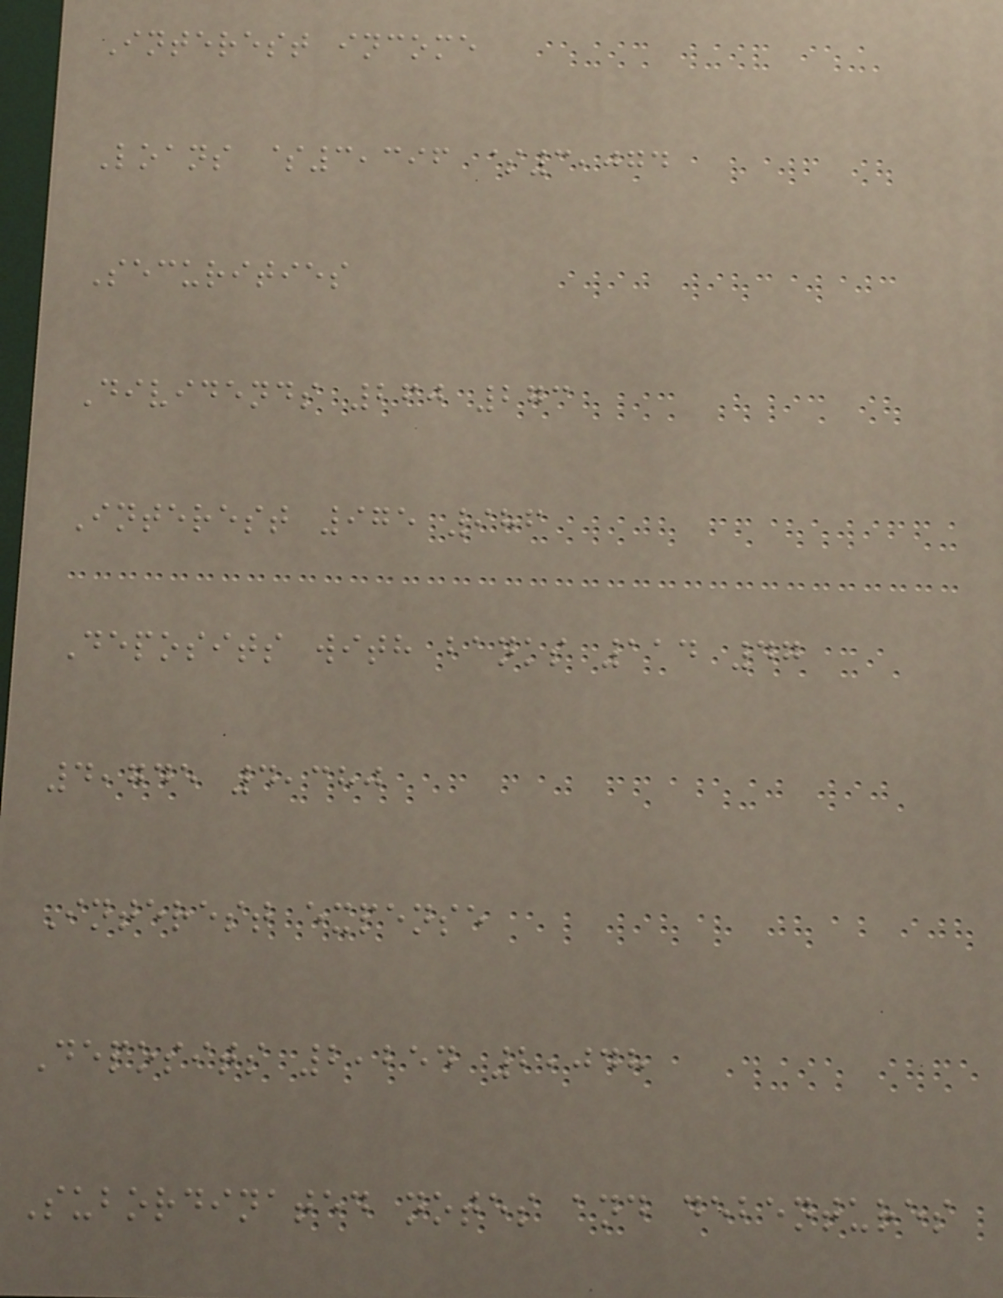Interest income
Loans $3,396 $3,074
Securities
Dividends 260 273
Interest 975 986
Deposits with banks 114 47
4,745 4,380
Interest expense
Deposits 2,254 2,048
Subordinated notes and debentures
